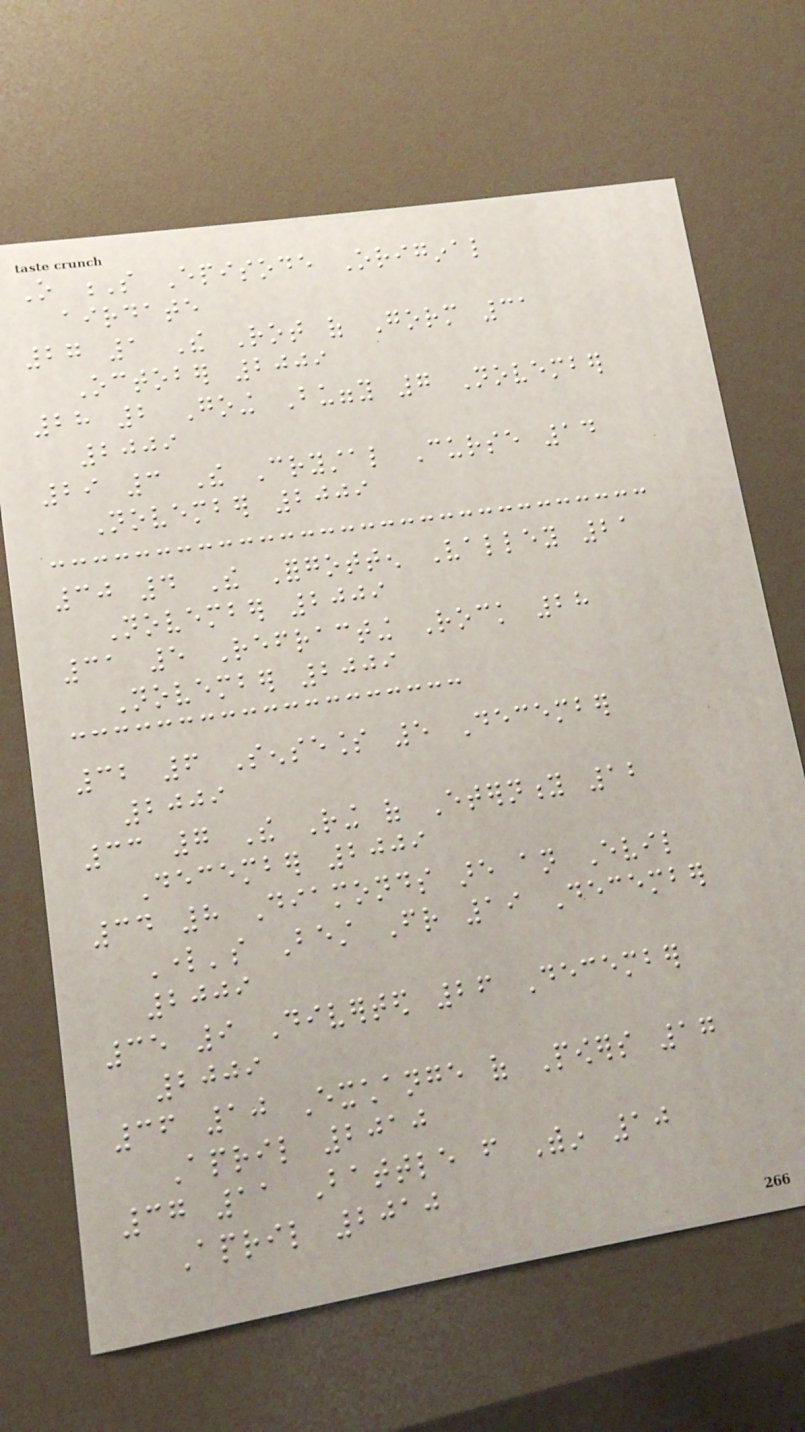O S Episode Original
airdate
27 1 The Rot of Gorm 31
October 2009
28 2 Going Buggy 7 November
2009
29 3 The Crystal Curse 14
November 2009
30 4 The Forgotten Valley 21
November 2009
31 5 Refracting Rock 28
November 2009
32 6 Senseless 5 December
2009
33 7 The Ring of Eternity 12
December 2009
34 8 Diamonds are an Evil
Lord's Best Friend 19 December
2009
35 9 Diverted 26 December
2009
36 10 Exchange of Powers 17
April 2010
37 11 Battle from Within 10
April 2010
